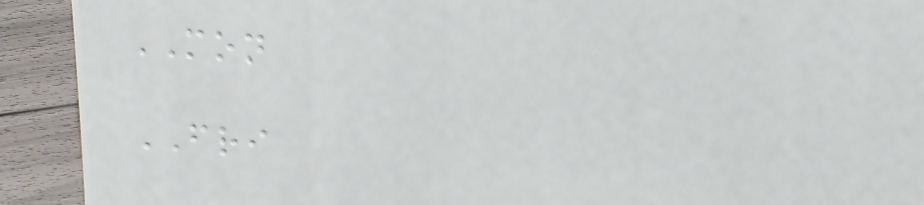MON
FRI
